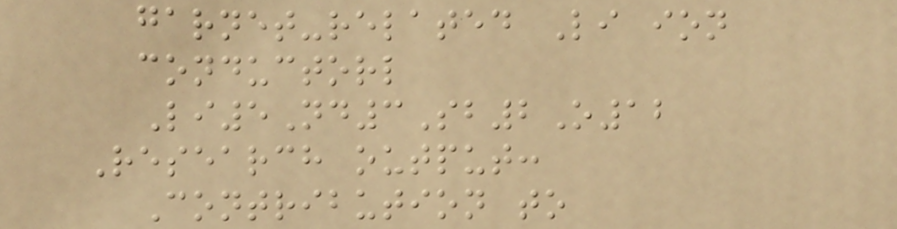garnet-related Li ion
conductorl
Li5Nd3Sb2O12
Research output:
Contribution to
